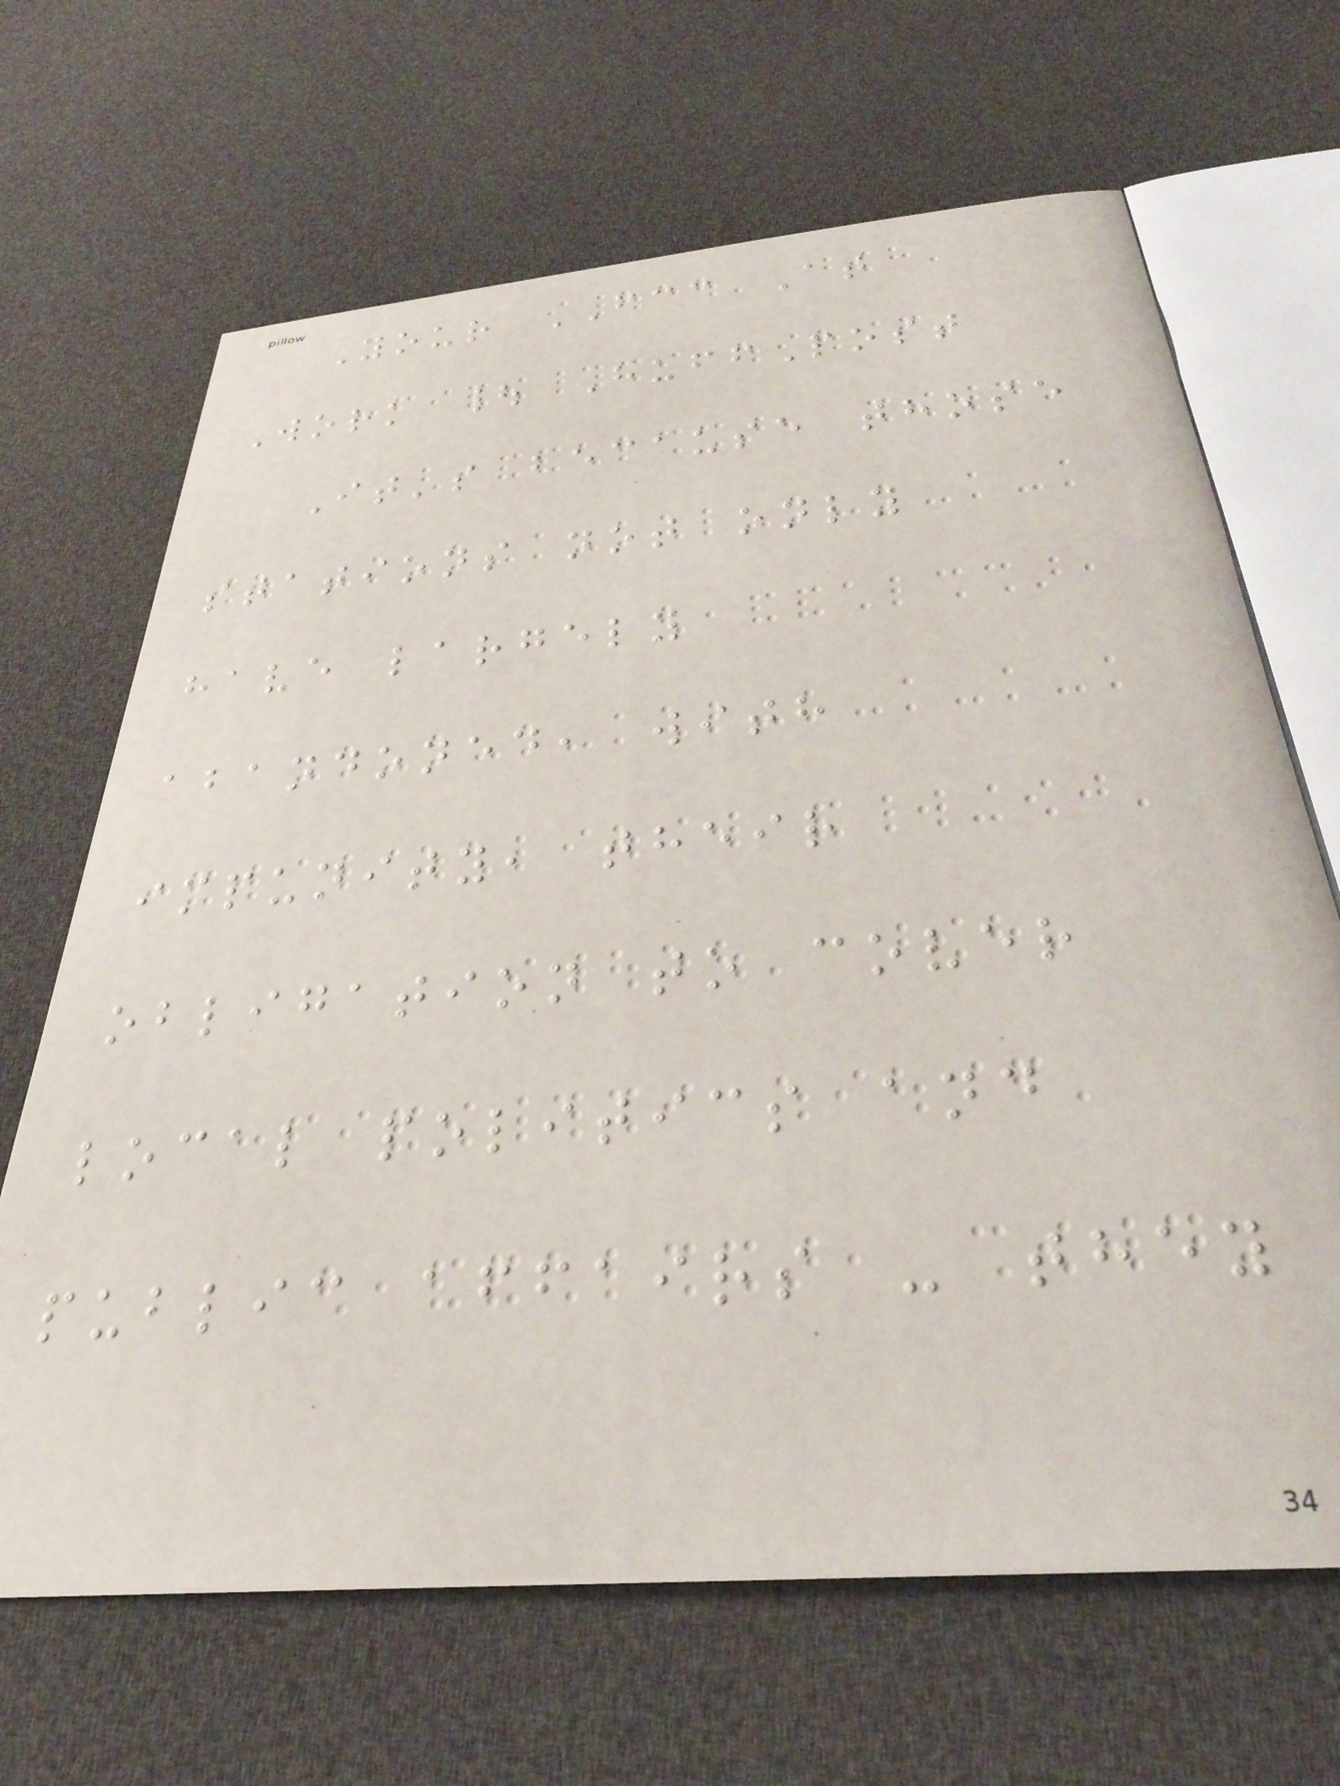Your FCC At
Work | HuffPost
It's because those
stations not only
have largely
abandoned, with
impunity, their
obligation to cover
local politics and
public affairs - they
